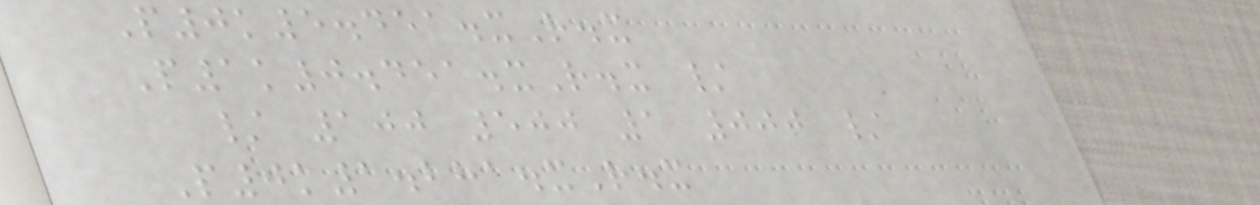P0k5.451.xR.x
P1k0.451.xR.x /
/ 100 500 1 000 /
P0k1.281.xR.x
